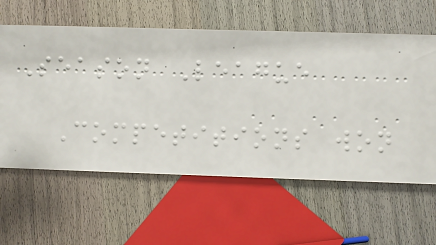Season League
Competitions won
